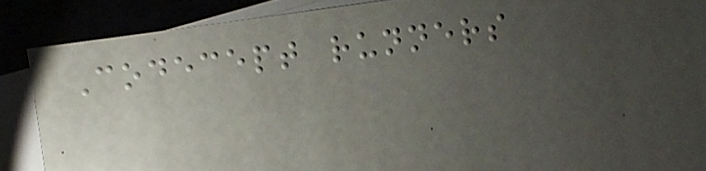Codecept runners
